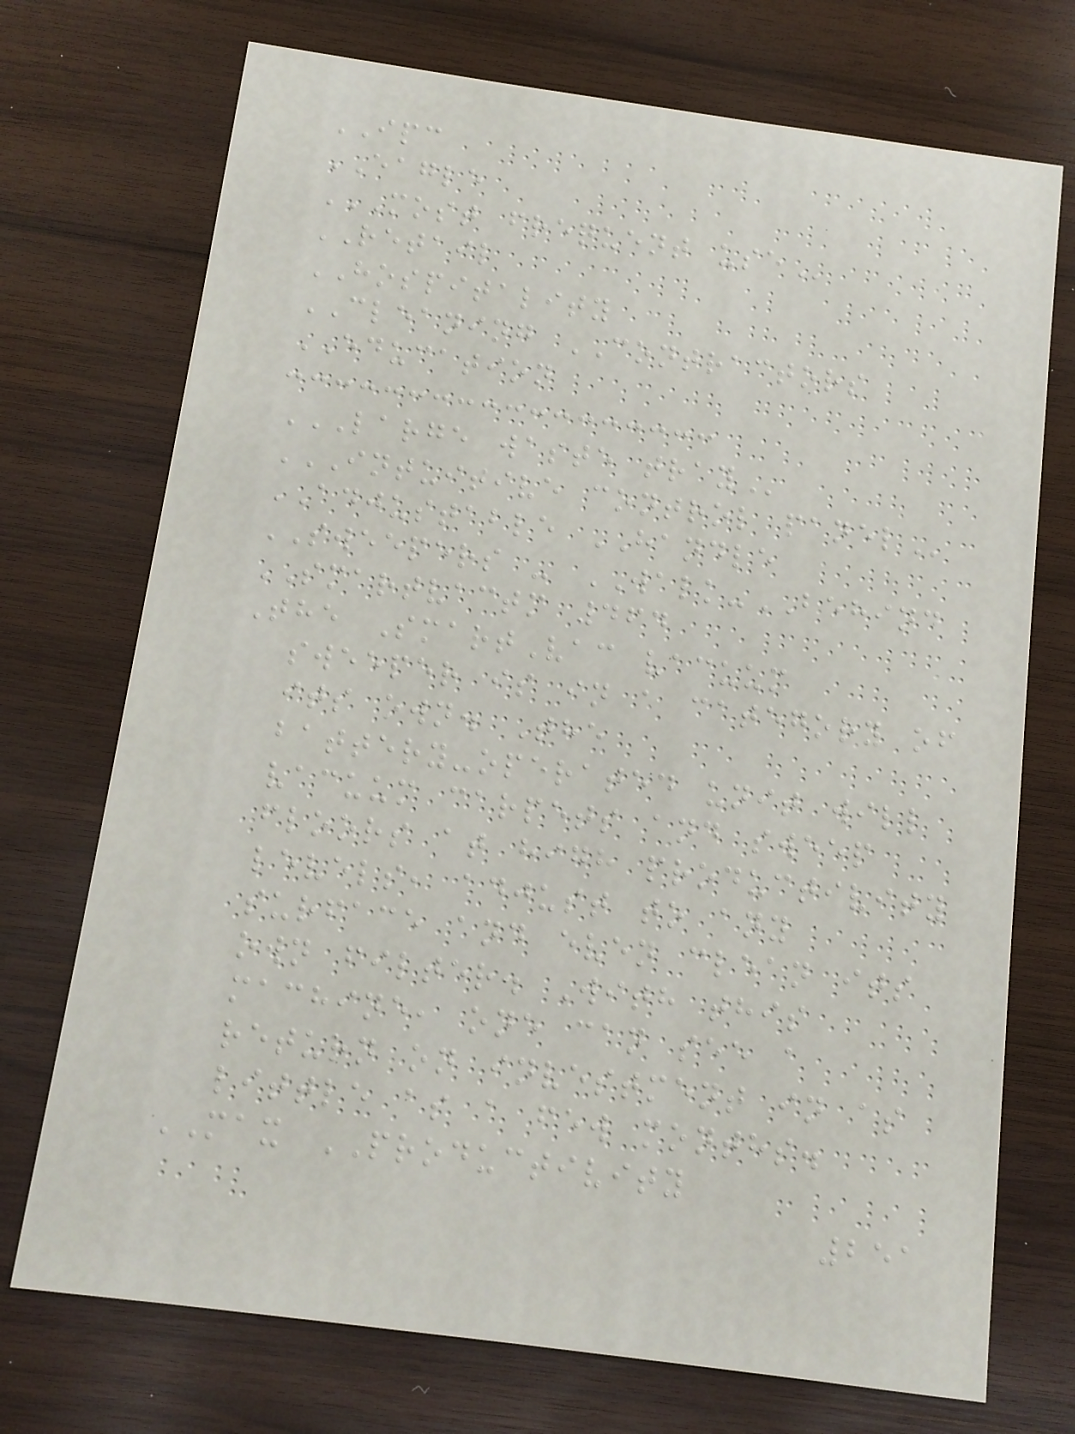IPC
EAGLE
MOST FREQUENT USE
RETAIL
HOSPITALITY
CLEANING CONTRACTORS
EDUCATION
LARGE WASTE TRAY
INTUITIVE CONTROL PANEL
ADJUSTABLE HANDLE
SWEEPERS - WALK-BEHIND
SMARTVACTM 464
The SmartVac vacuum
sweeper is in a category of
its own. The
battery-operated unit will
vacuum carpets and sweep
floors at high productivity
levels, adjust to any
surface and even clean its
own filter. With this
machine, one can see a
return on investment in as
little as a few months.
MAX PRODUCTIVITY
251
